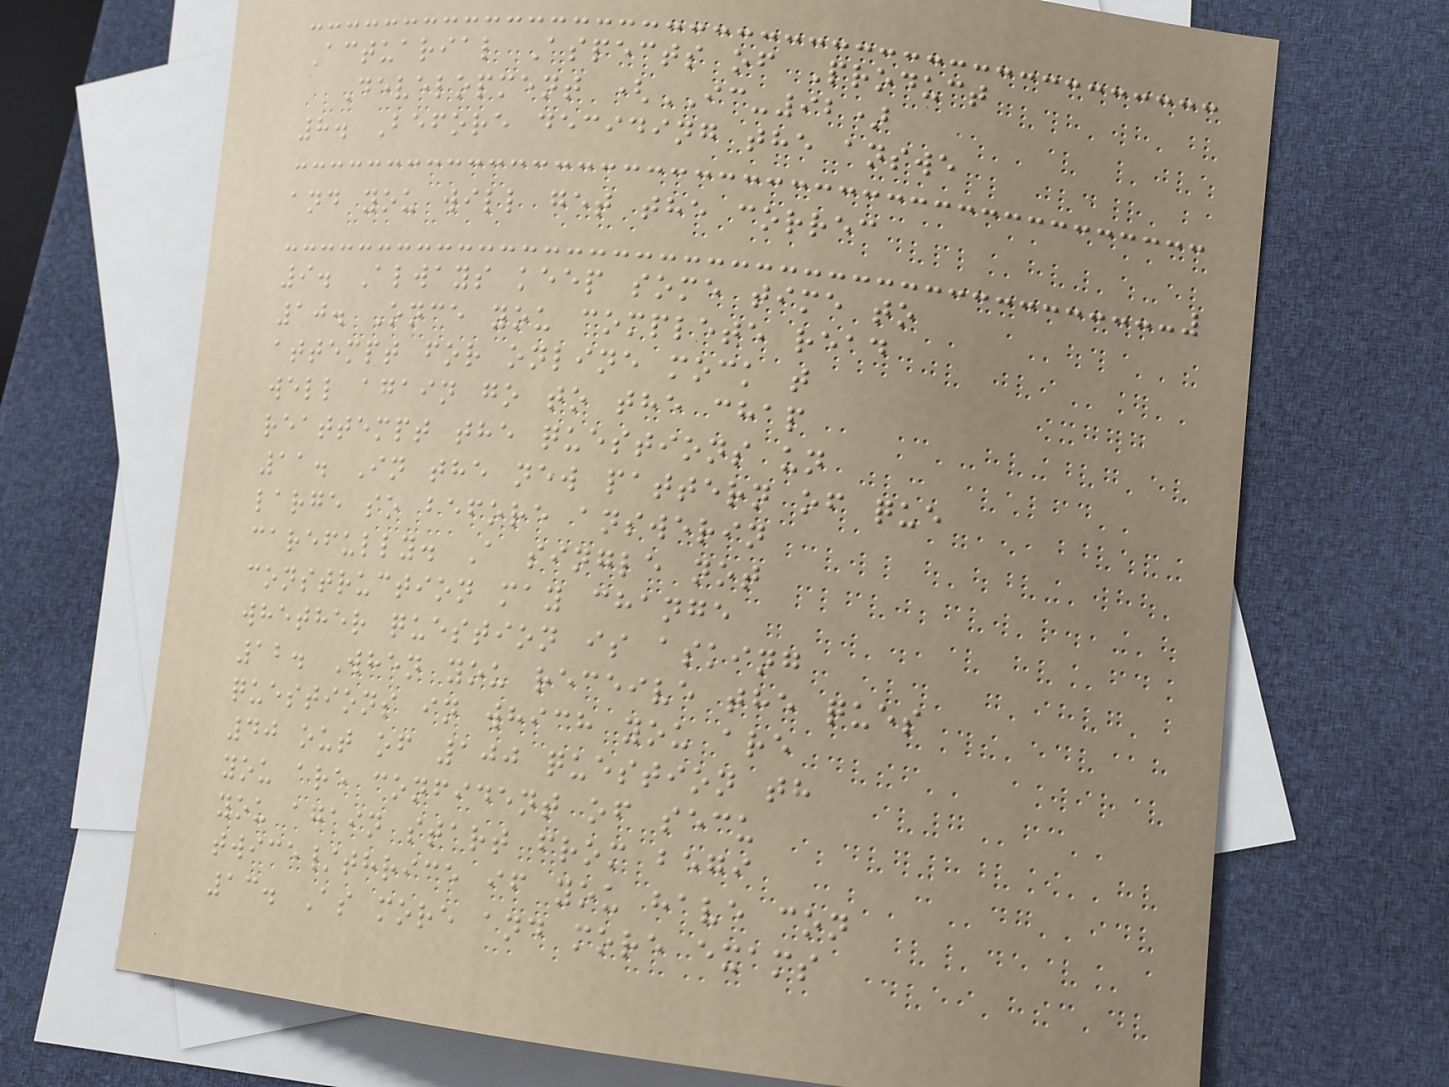Actuarial Aspects of Product
Development (IC-92)
8. Before deciding the answe
and you will get the correc
9. Always keep some time to
10. Once you complete read
attempt for online mock t
well again go to the chap
reattempt the questions un
11. In the new pattern of que
large so before answerin
carefully. A single not
construction may change
whether question is asking
12. When you receive the ques
questions in which you are
40 out of 100 question th
you are confident of secu
you again start from begi
twice/thrice if you have con
13. As more and more exams
